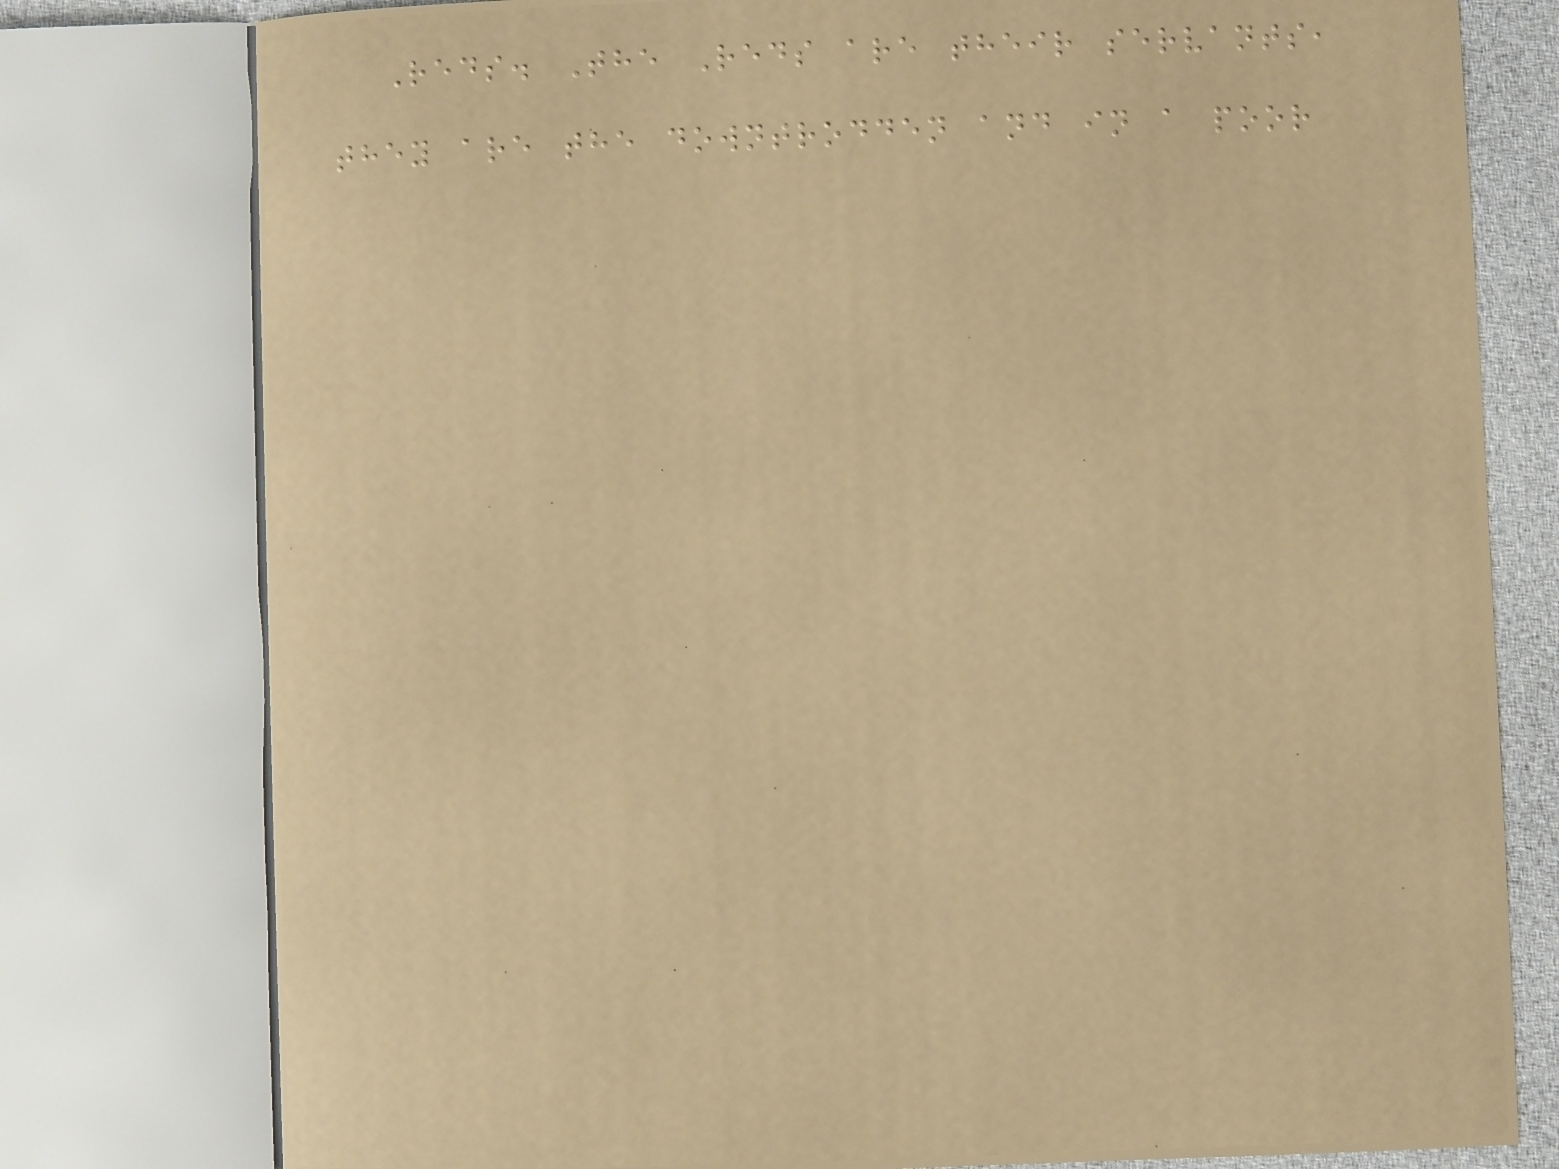Reds. The Reds are their servants,
they are the downtrodden and in a poor
